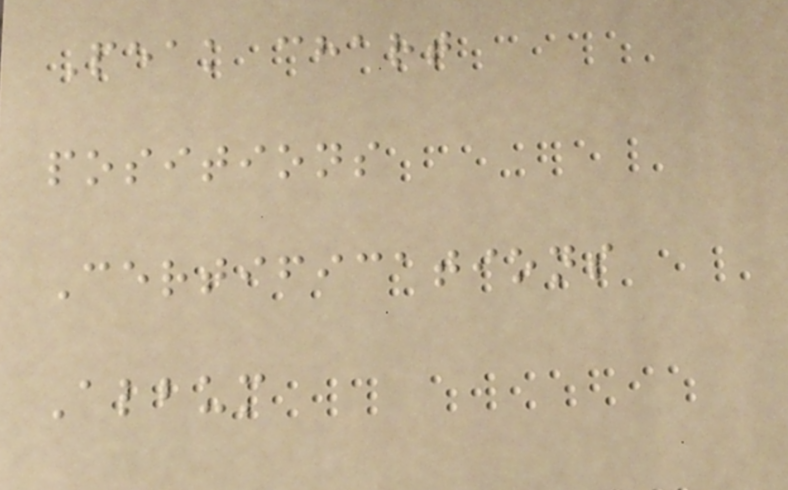Peak chart
positions
Certifications
Album
